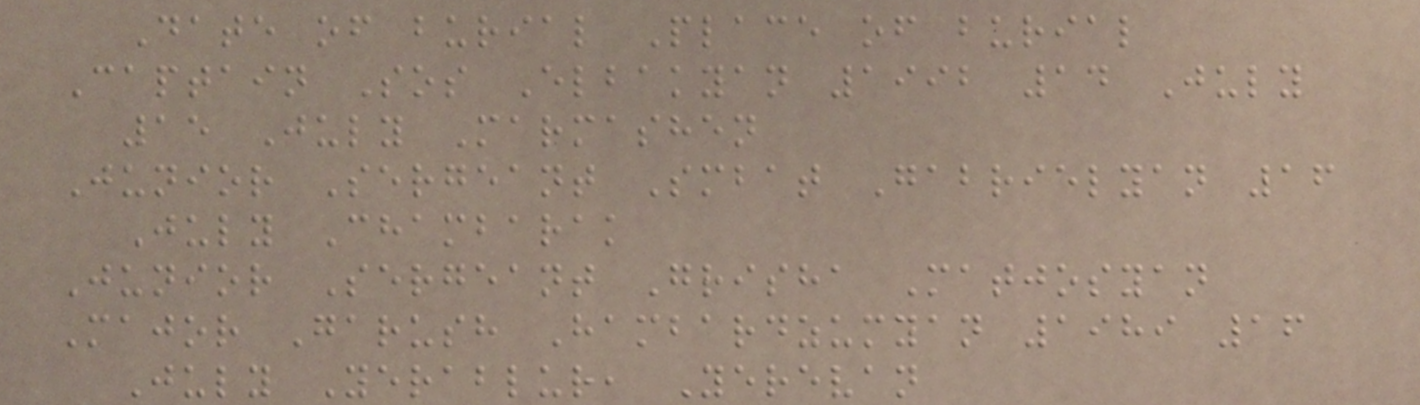Date of burial Place of burial
Captain Sos Elbakyan 1992 14 July
15 July Marmashen
Junior Sergeant Smbat Gabrielyan 16
July Chambarak
Junior Sergeant Grisha Matjosyan
Major Garush Hambardzumyan 1989 16
July Yerablur, Yerevan
